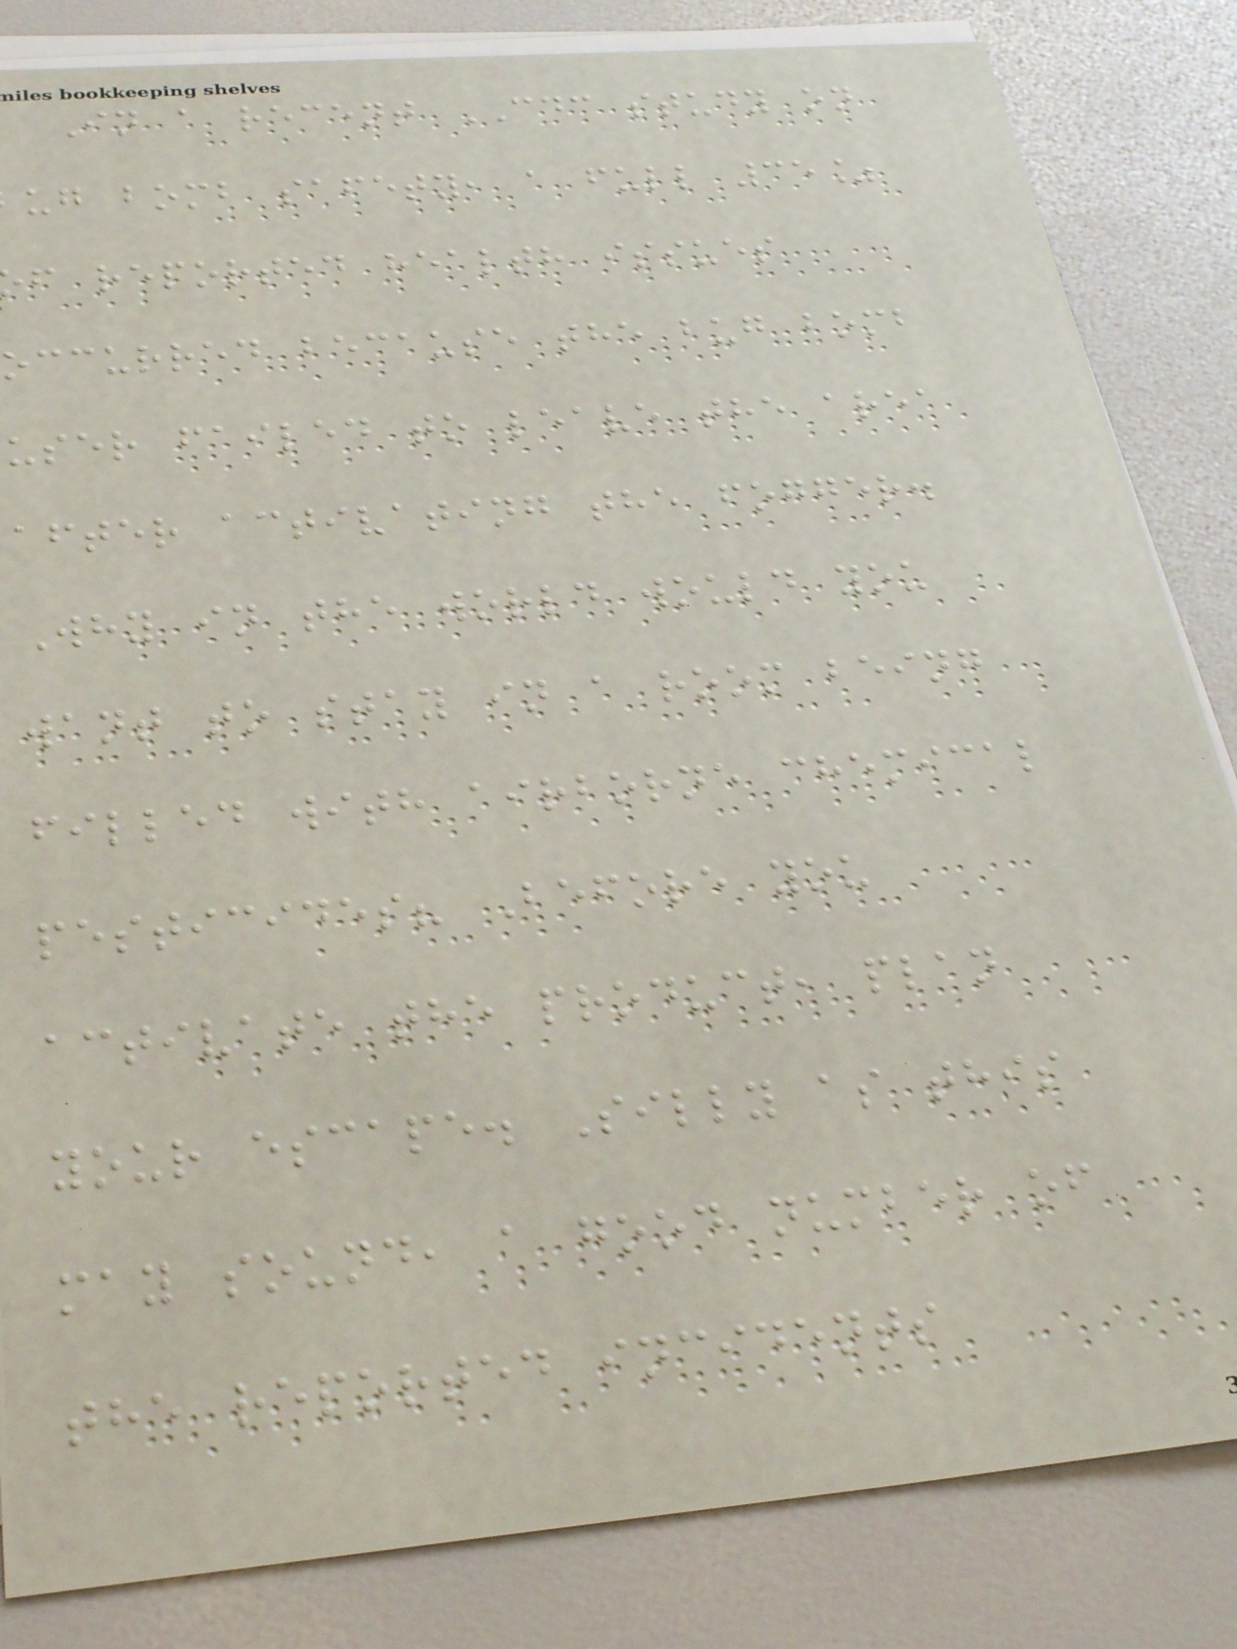In a recent CDC study on
ug bomb safety, a full 35%
f reported health issues
occurred because the bug bomb
user failed to leave the area
after activating the fogger.
Why in the world would you
want to stay in a room being
filled with airborne chemical
pesticides? Before you
activate the product, plan
your escape. Silly as this
may sound, a good number of
the reported incidents
